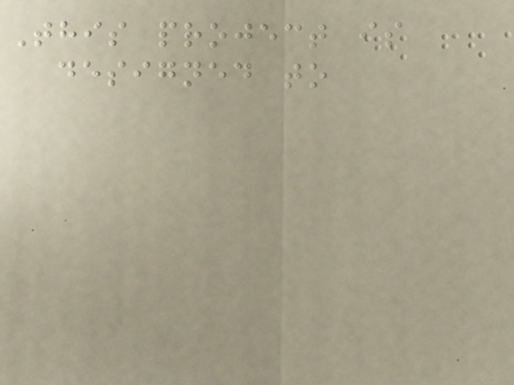This project is
designed to
